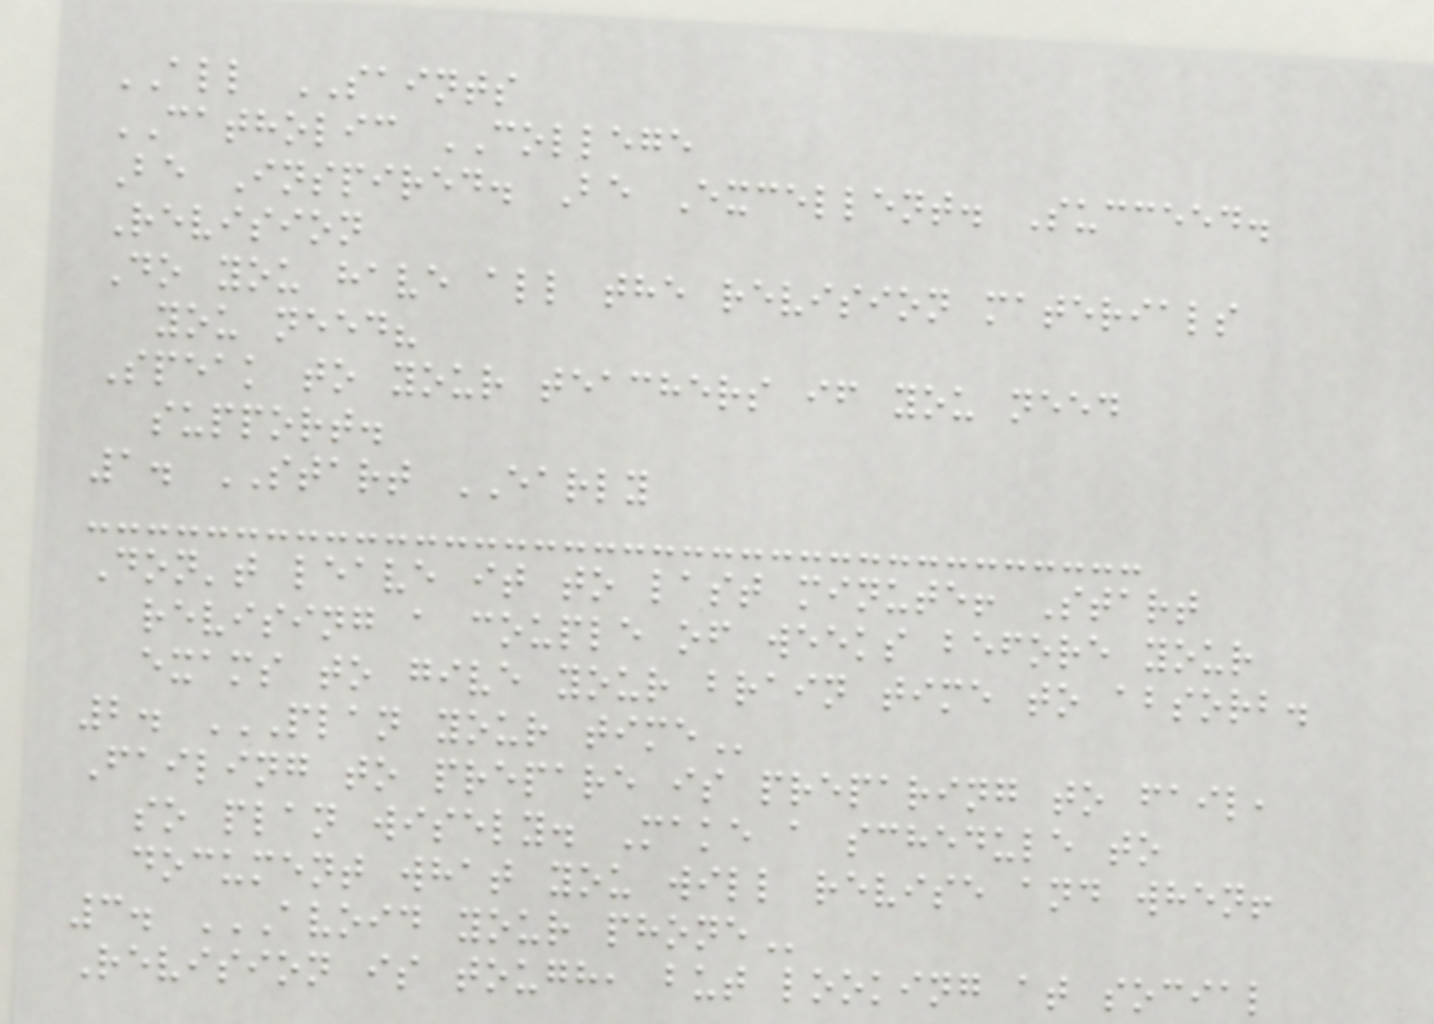ALL SAINTS
CATHOLIC COLLEGE
Be Inspired. Be Excellent. Succeed.
Revision
Do you have all the revision materials
you need?
Speak to your teachers if you need
support.
1. START EARLY
Don't leave it to last minute! Start
revising a couple of weeks before your
exams to give your brain time to absorb.
2. PLAN YOUR TIME
Failing to prepare is preparing to fail,
so plan wisely. Make a schedule to
document what you will revise and when!
3. AVOID YOUR PHONE
Revision is tough, but looking at social
